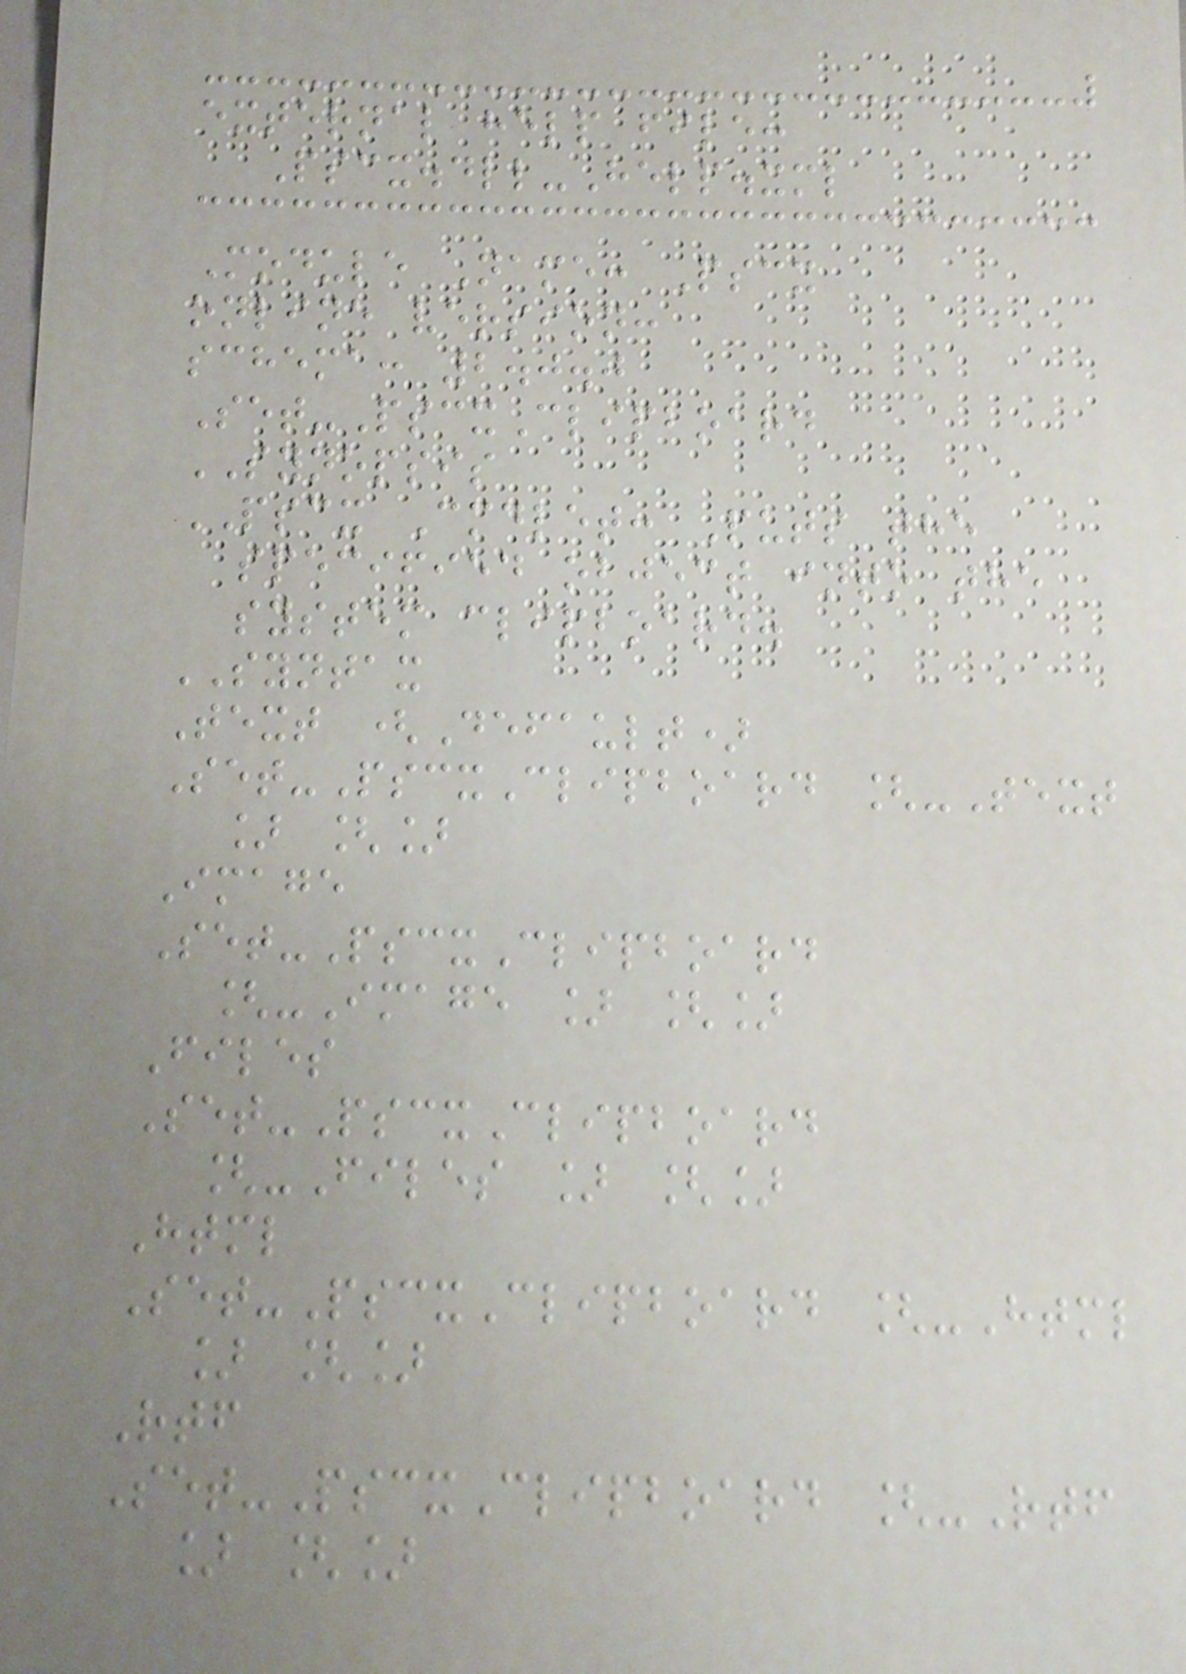external help file:
Pscx.dll-Help.xml
Module Name: Pscx
online version:
schema: 2.0.0
Set-PscxClipboard
SYNOPSIS
PSCX Cmdlet: Puts the
specified object into the
system clipboard.
SYNTAX
Text (Default)
Set-PscxClipboard [-Text
] []
Image
Set-PscxClipboard
[-Image ] []
Files
Set-PscxClipboard
[-Files ] []
Html
Set-PscxClipboard [-Html
] []
Rtf
Set-PscxClipboard [-Rtf
] []
